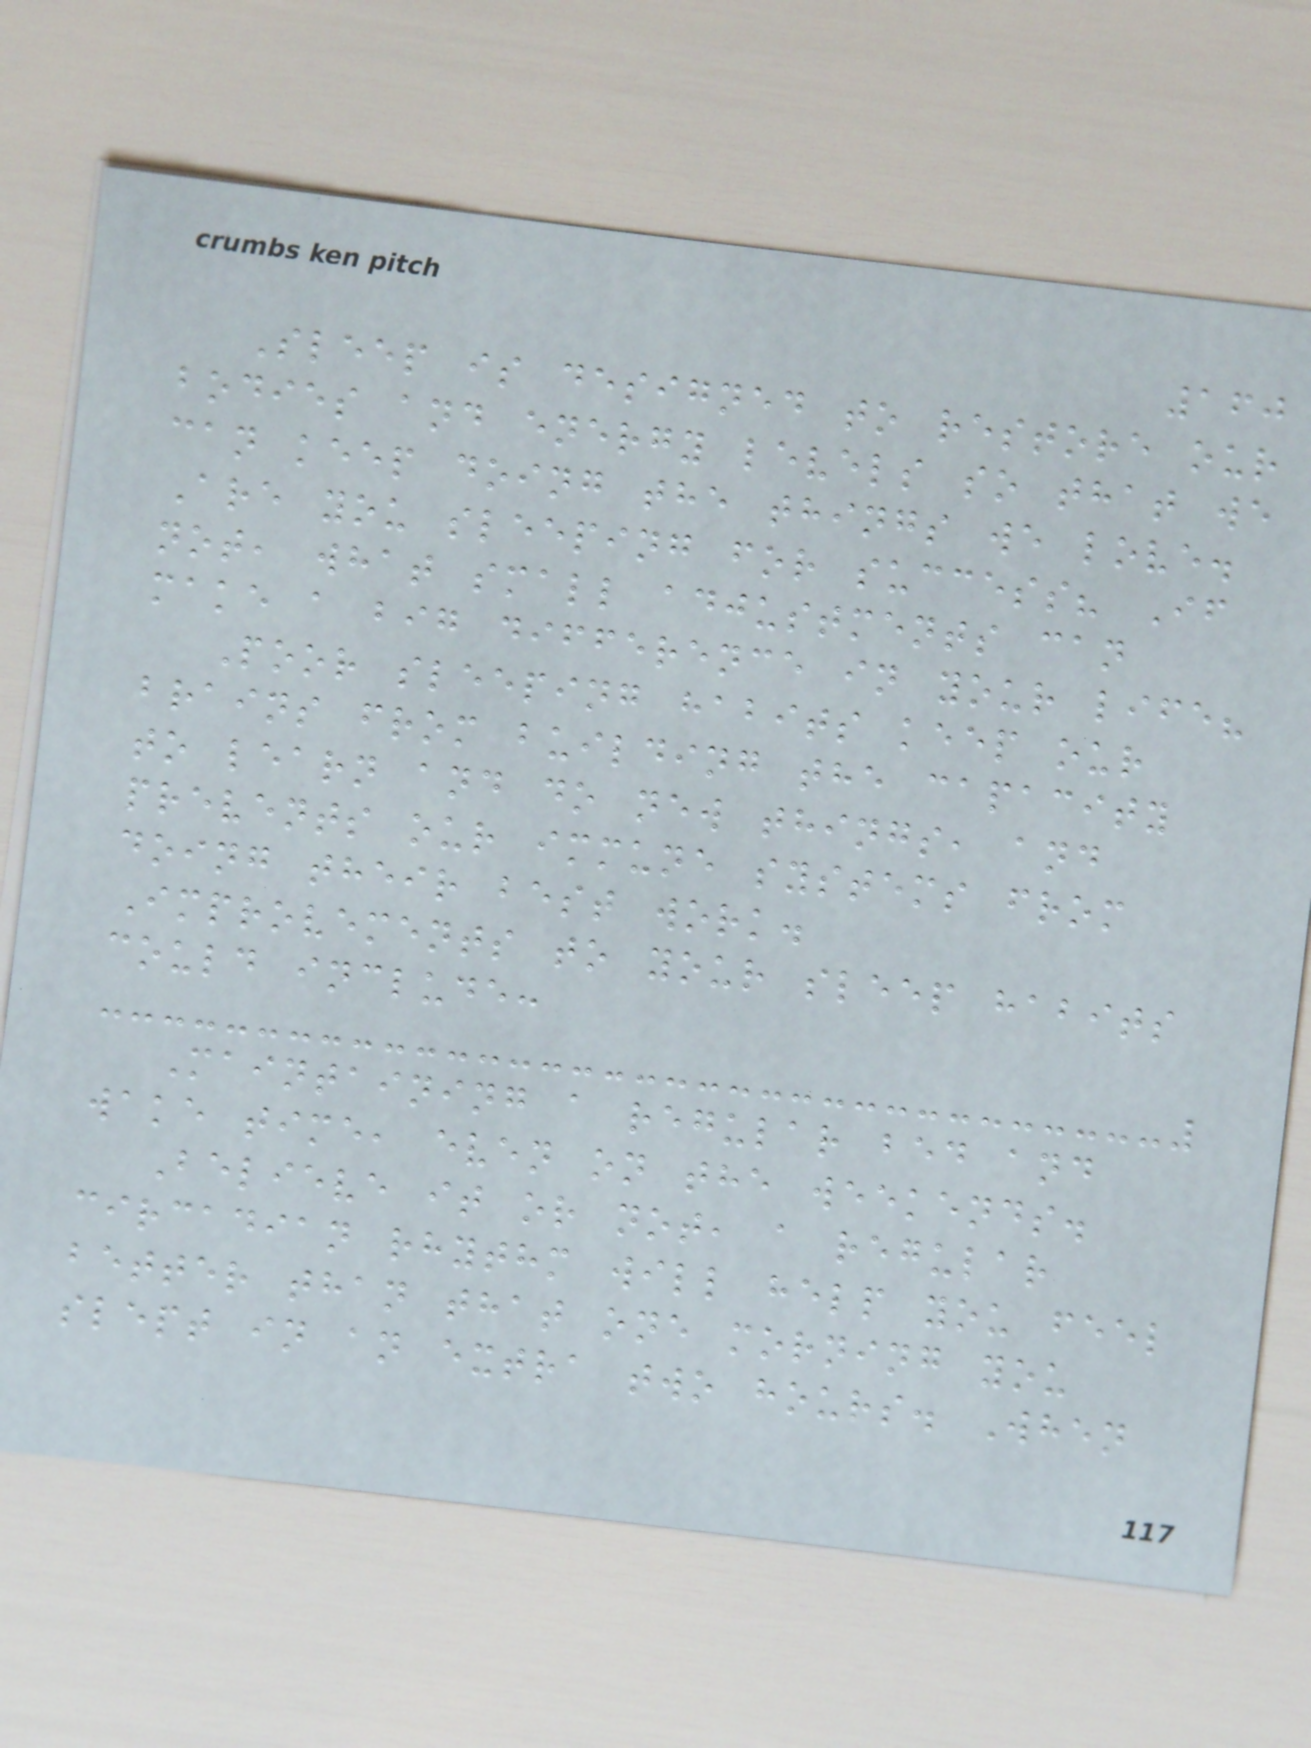160
Sleep is designed to restore our
bodies and energy levels so that we
can keep doing the things we love.
Are you sleeping for success? If
not, what small adjustments can
make a big difference in your life?
Poor sleeping habits keep our
brains from building the capacity
to learn and do new things, and
prevents our immune systems from
doing their best work.
Improvements to your sleep habits
could include:
Maintaining a regular bed and
wake time, even on the weekends.
Believe it or not, a regular
circadian rhythm will help you feel
better than that one morning you
slept in an extra two hours. When
